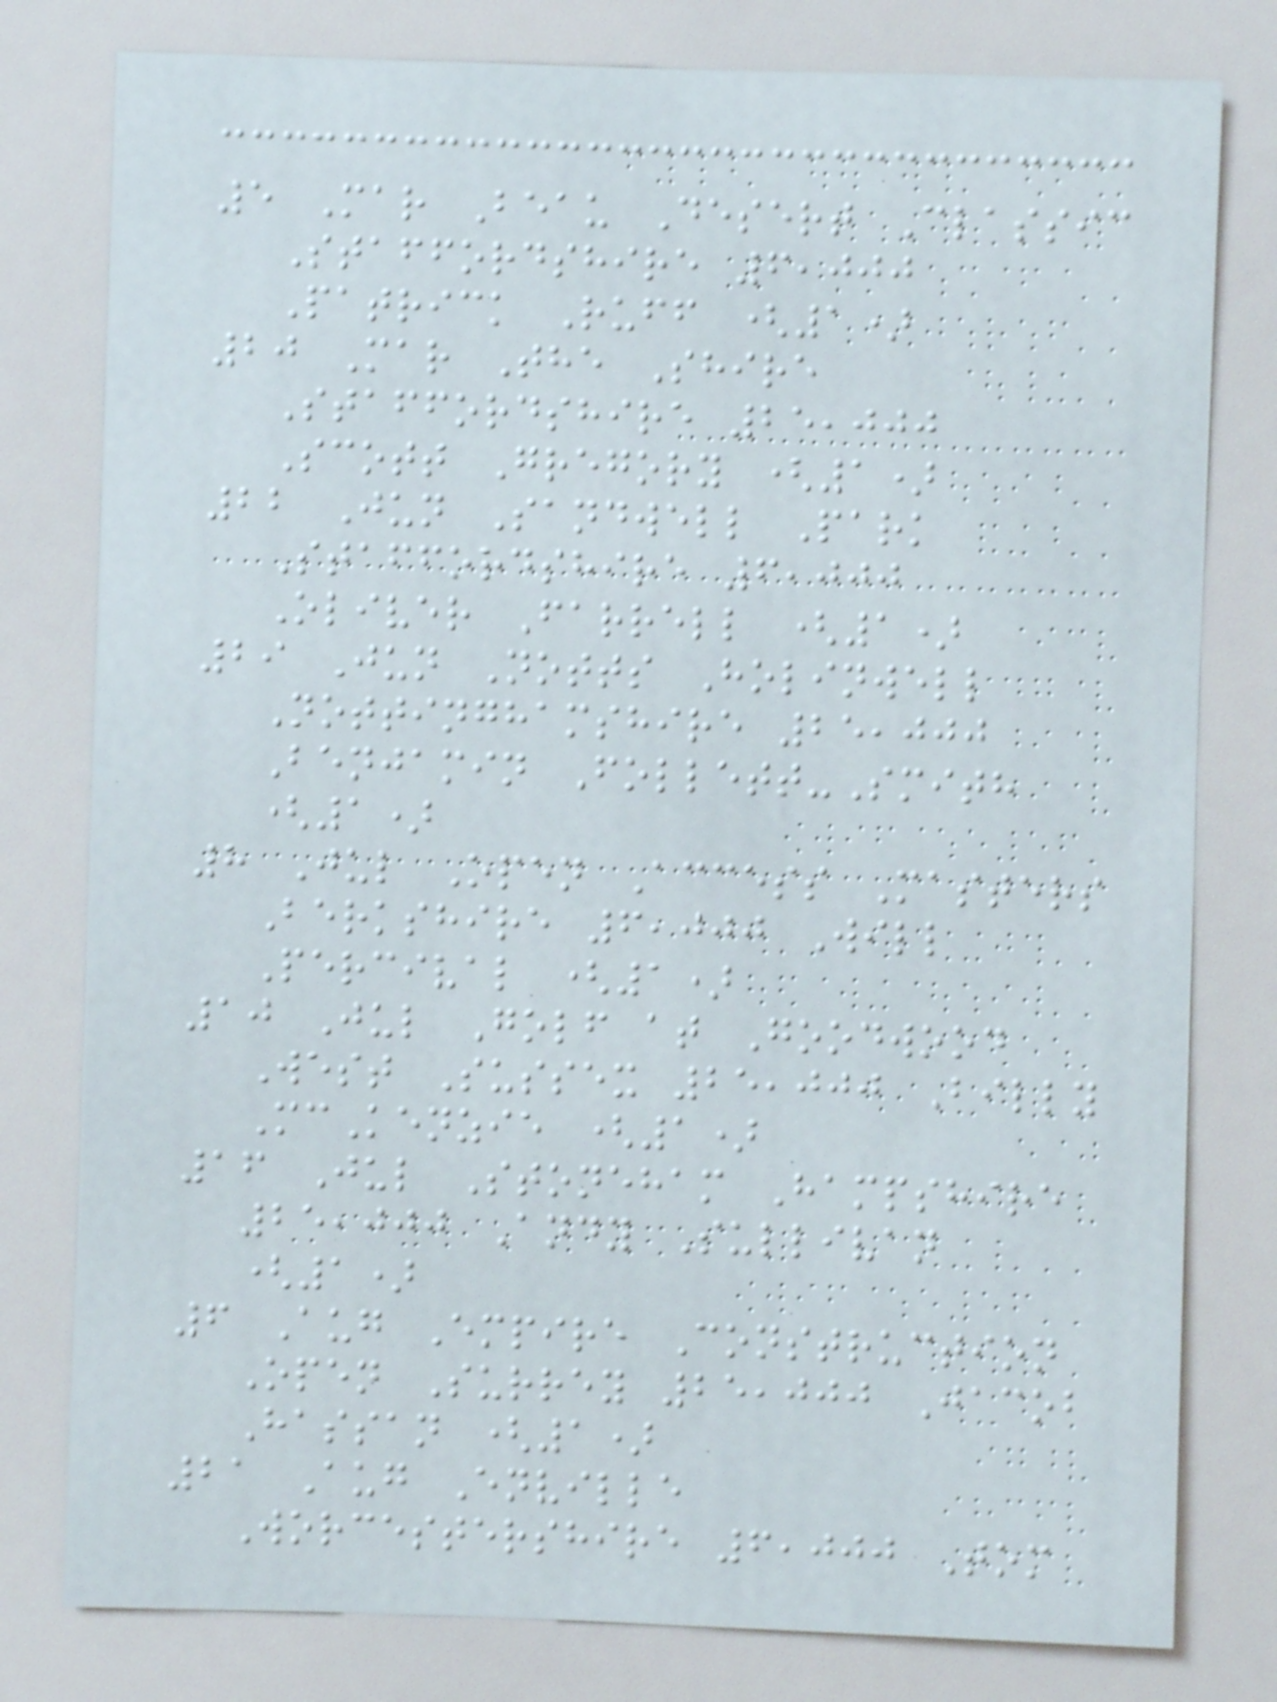5 Mar Beau Desert Classic
Staffordshire 6,000
Patrick Ruff (1)
20 Mar The Shire
Staffordshire 25,000
Scott Gregory (1)
22 Jun Sandwell Park
Staffordshire 6,000
Oliver Farrell (1)
29 Jun Notts Holinwell
Nottinghamshire 25,000
Benjamin Follett-Smith
(1)
8 Jul Open Access Masters
Berkshire 6,000 Will
Percival (1)
10 Jul Golf at Goodwood
West Sussex 25,000 Billy
McKenzie (1)
16 Jul Stoneham Hampshire
25,000 Andy Sullivan
(1)
6 Aug Empire Construction
Open Surrey 25,000 Jacob
Hassan (1)
21 Aug Enville
Worcestershire 6,000 Tom
